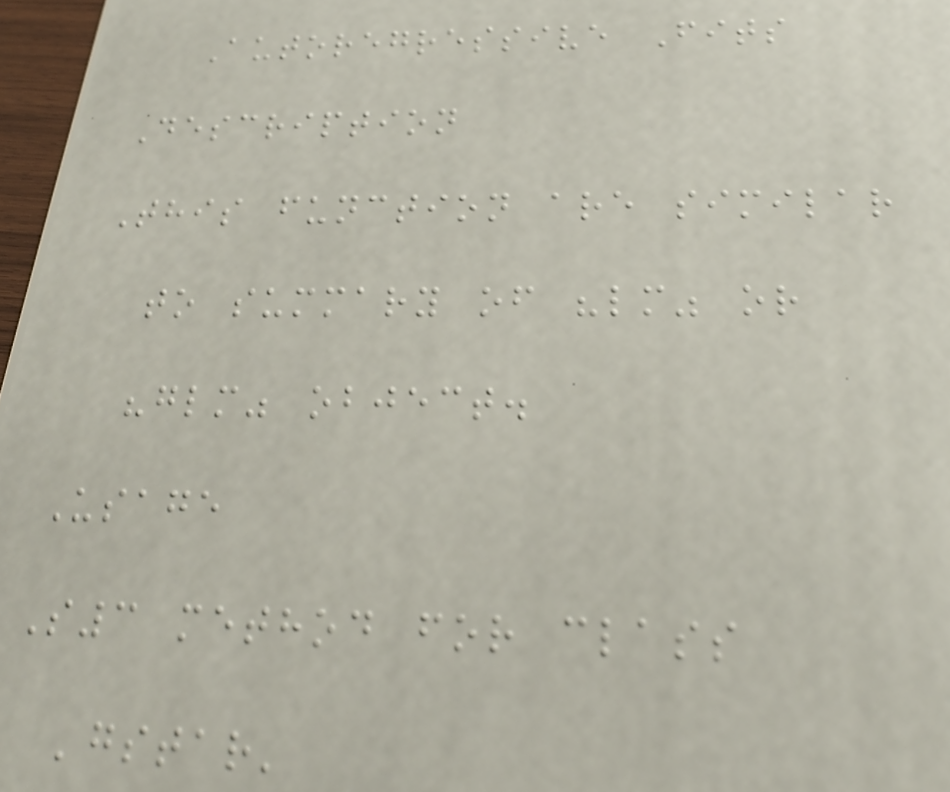Autoregressive Fits
Description
This function are similar
to summary of "lm" or
"glm" object.
Usage
S3 method for class
'gstar'
